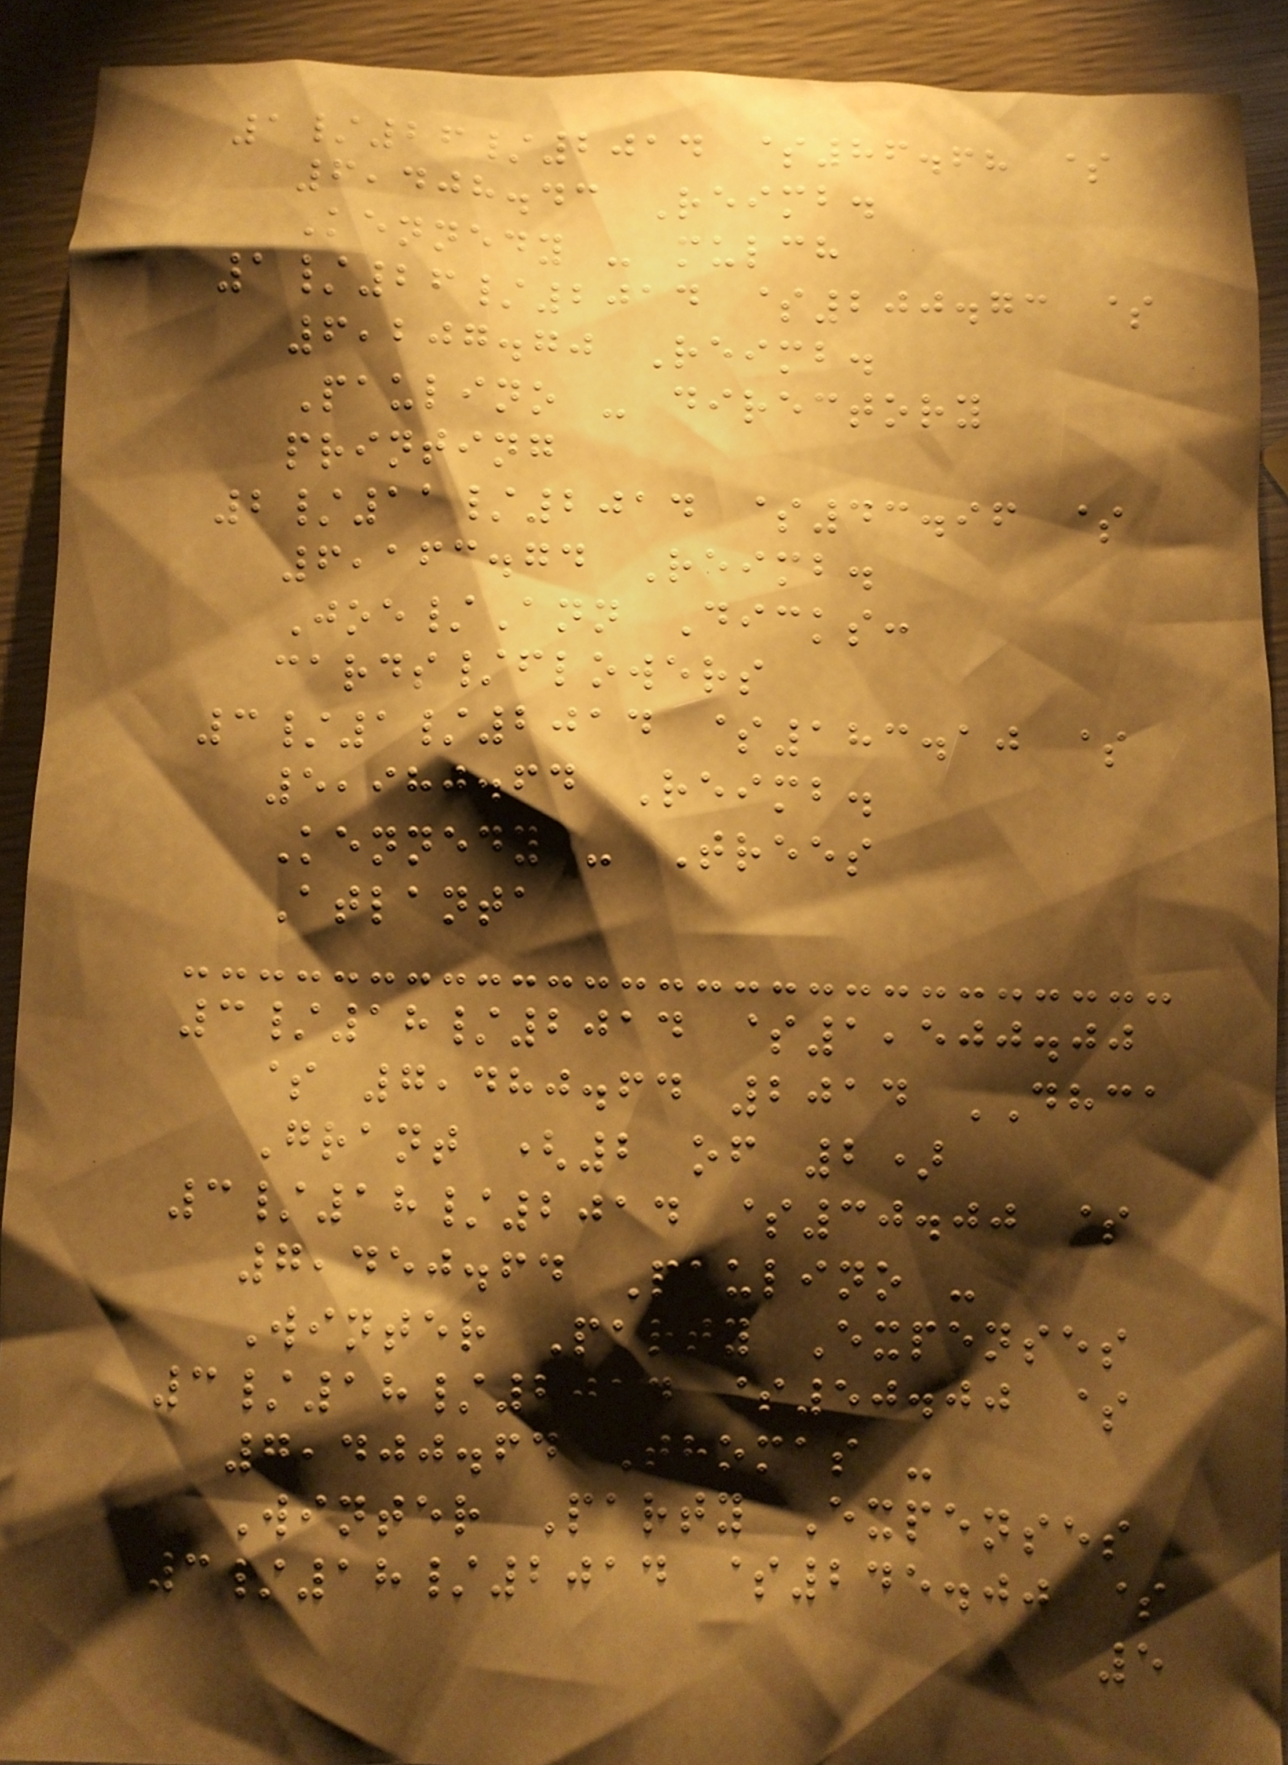1/26/2014 $86.68 $
6,408.43 Reimb.
Kennedy - mulch
1/26/2014 $200.73 $
6,207.70 Reimb.
Paulino - directory
printing
2/11/2014 $43.96 $
6,163.74 Reimb.
Joe/Ann Dicks:
cards/flowers
3/1/2014 $183.10 $
5,980.64 Reimb.
Kennedy - Trees
Atlanta
3/18/2014 $1,500.00
$ 7,480.64 2014 DHCA
Grant (2 of 2)
3/18/2014 $30.00 $
7,450.64 Paulino -
Winter Party Expenses
3/18/2014 $50.00 $
7,400.64 Thomas -
Winter Party Expenses
3/18/2014 $245.00 $
5
